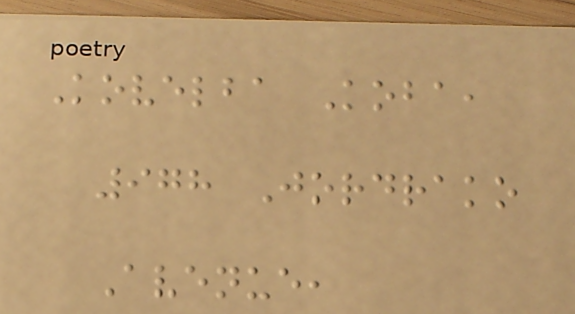Kovelba Koba,
978 Jordrako
Avenue,
